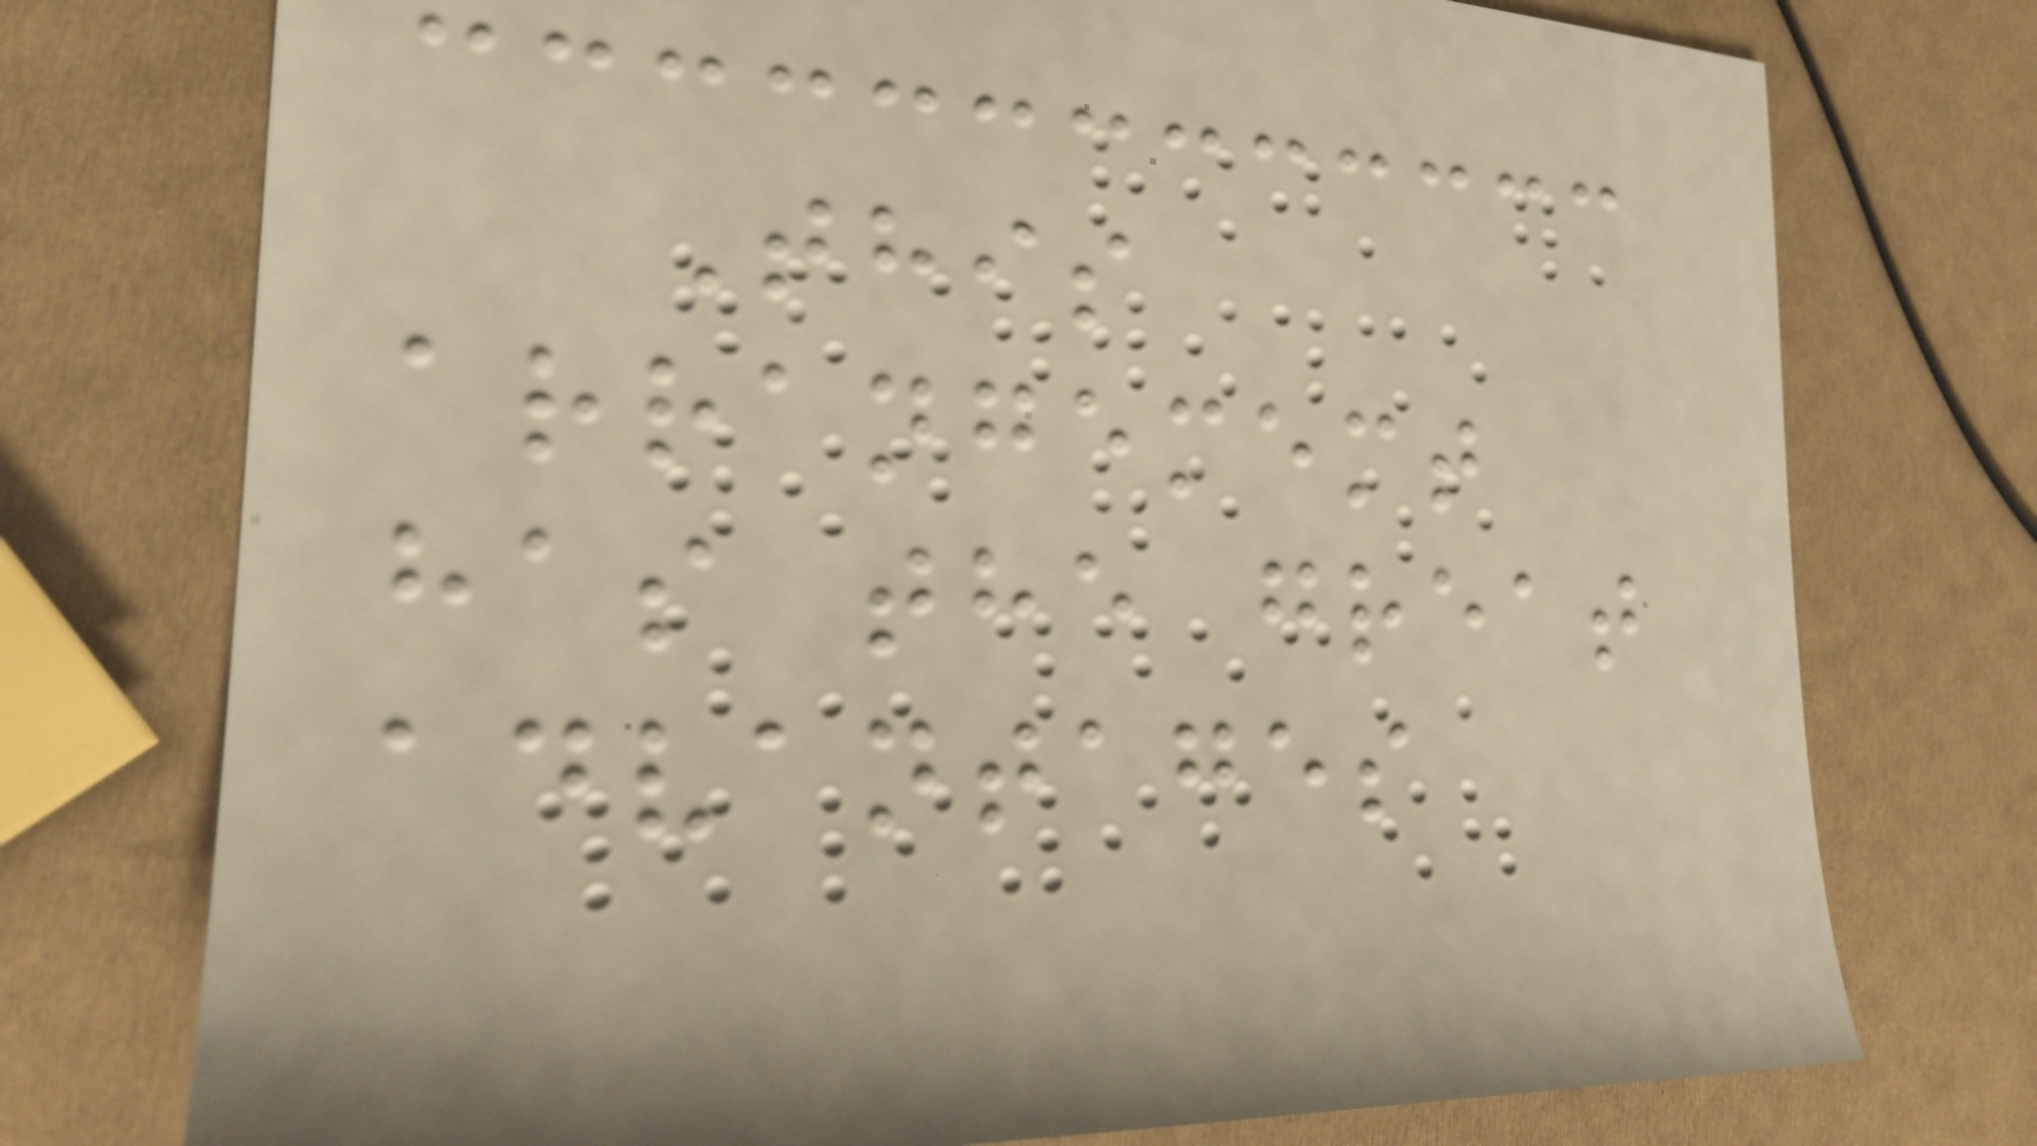This
arrangememt
has the great
advantages
